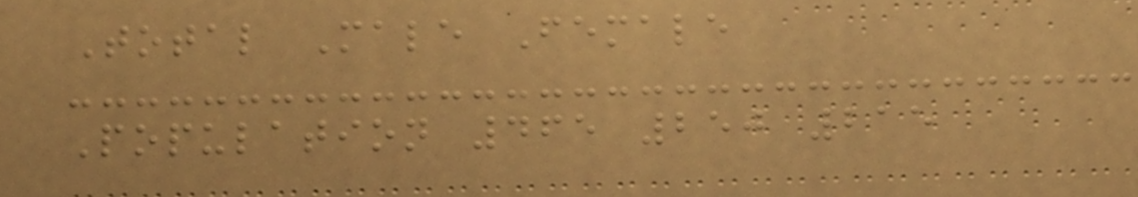Total Male Female
Population 465 250 215
